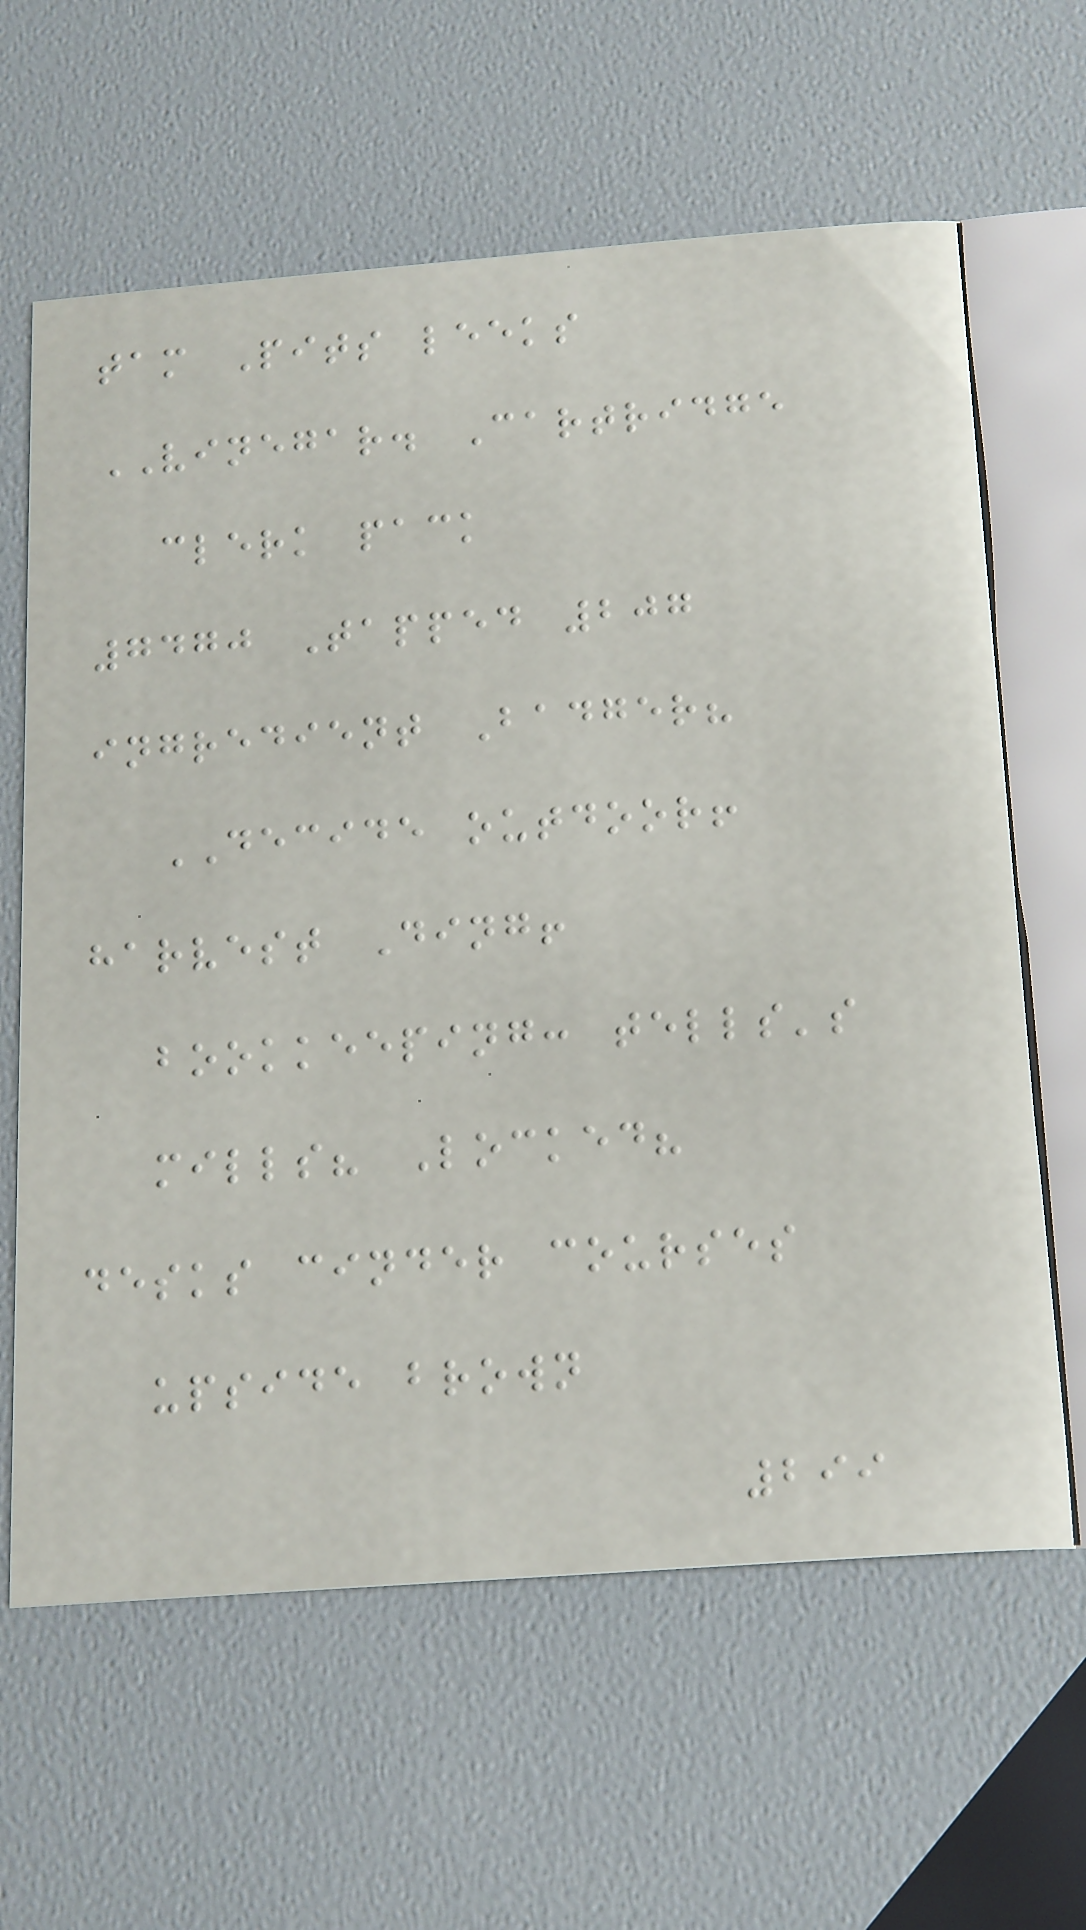tam Pits leeks
VINEGAR. Cartridge
clerk pack
7470 Tapped 207
ingredient Badger?
DECIDE outdoor!
harvest Ding!
bookkeeping: tells's
mills? Locked?
desks cinder courses
upside brown
299
